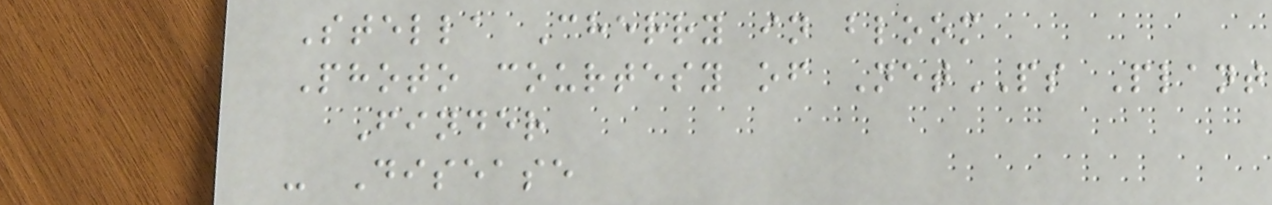Stella Cherry in bloom
Photo courtesy of NetPS Plant
Finder
- Disease
